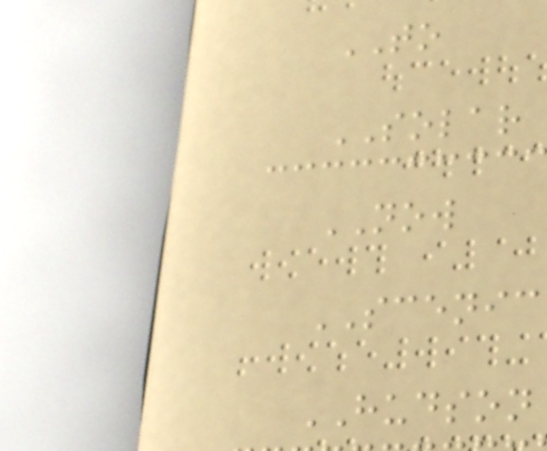TO
SOLAR
NOW
SCENIC
HUDSON
